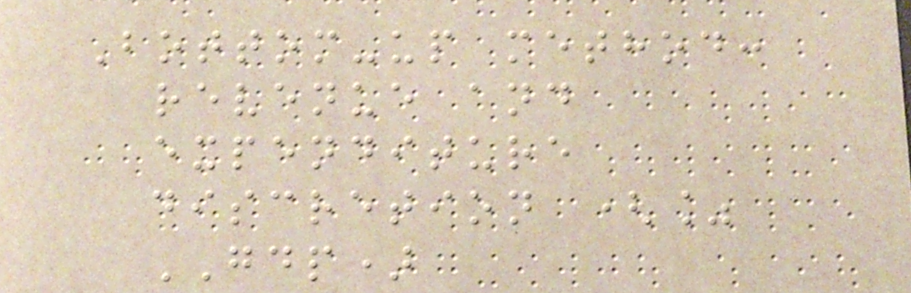Bottom-up method:
revenue and
expenditure
discretion (%
GDP)
